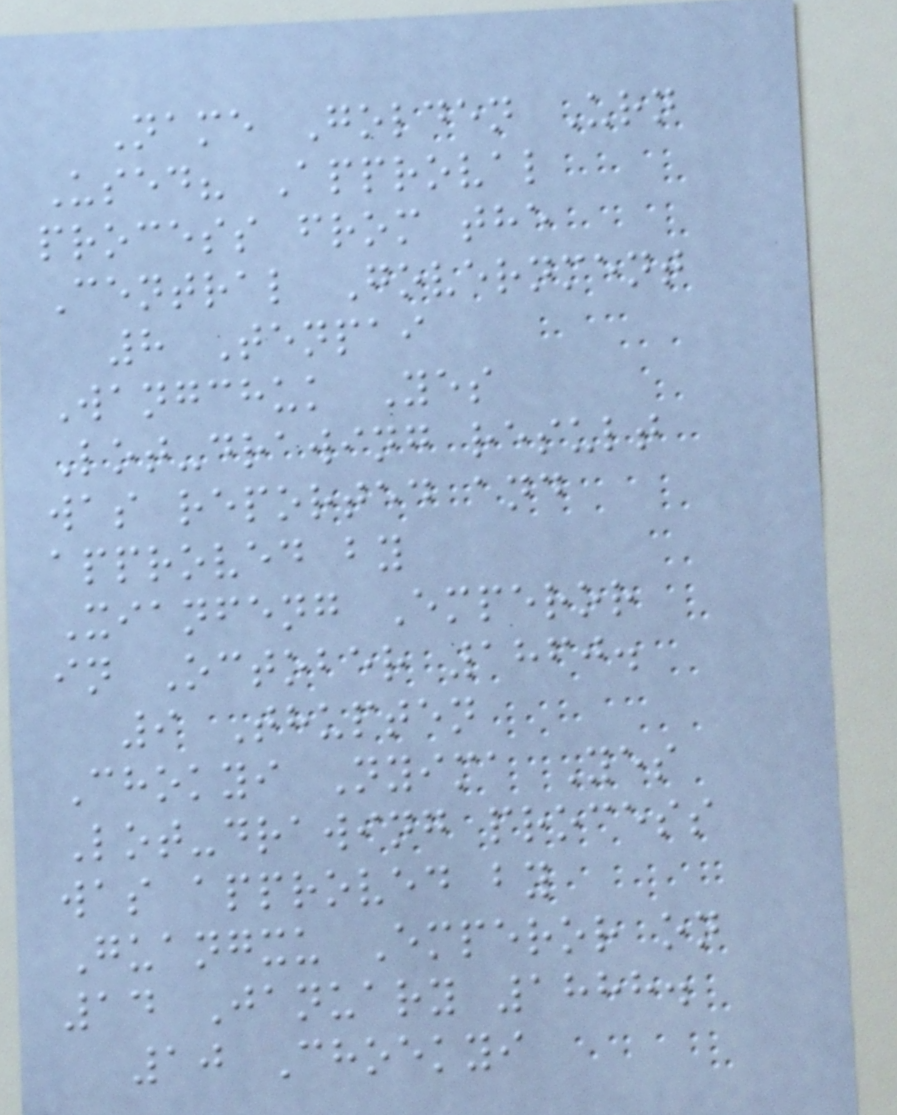Name Golden Urn
Used? Approval
process from the
Central Government
8 Tenpai
Wangchuk Yes
Lot-drawing result
was reported and
approved by
Xianfeng Emperor
in October 1860.
9 Thupten
Chokyi Nyima Yes
Lot-drawing process
was approved by
Guangxu Emperor on
14 January 1888.
10 Choekyi
